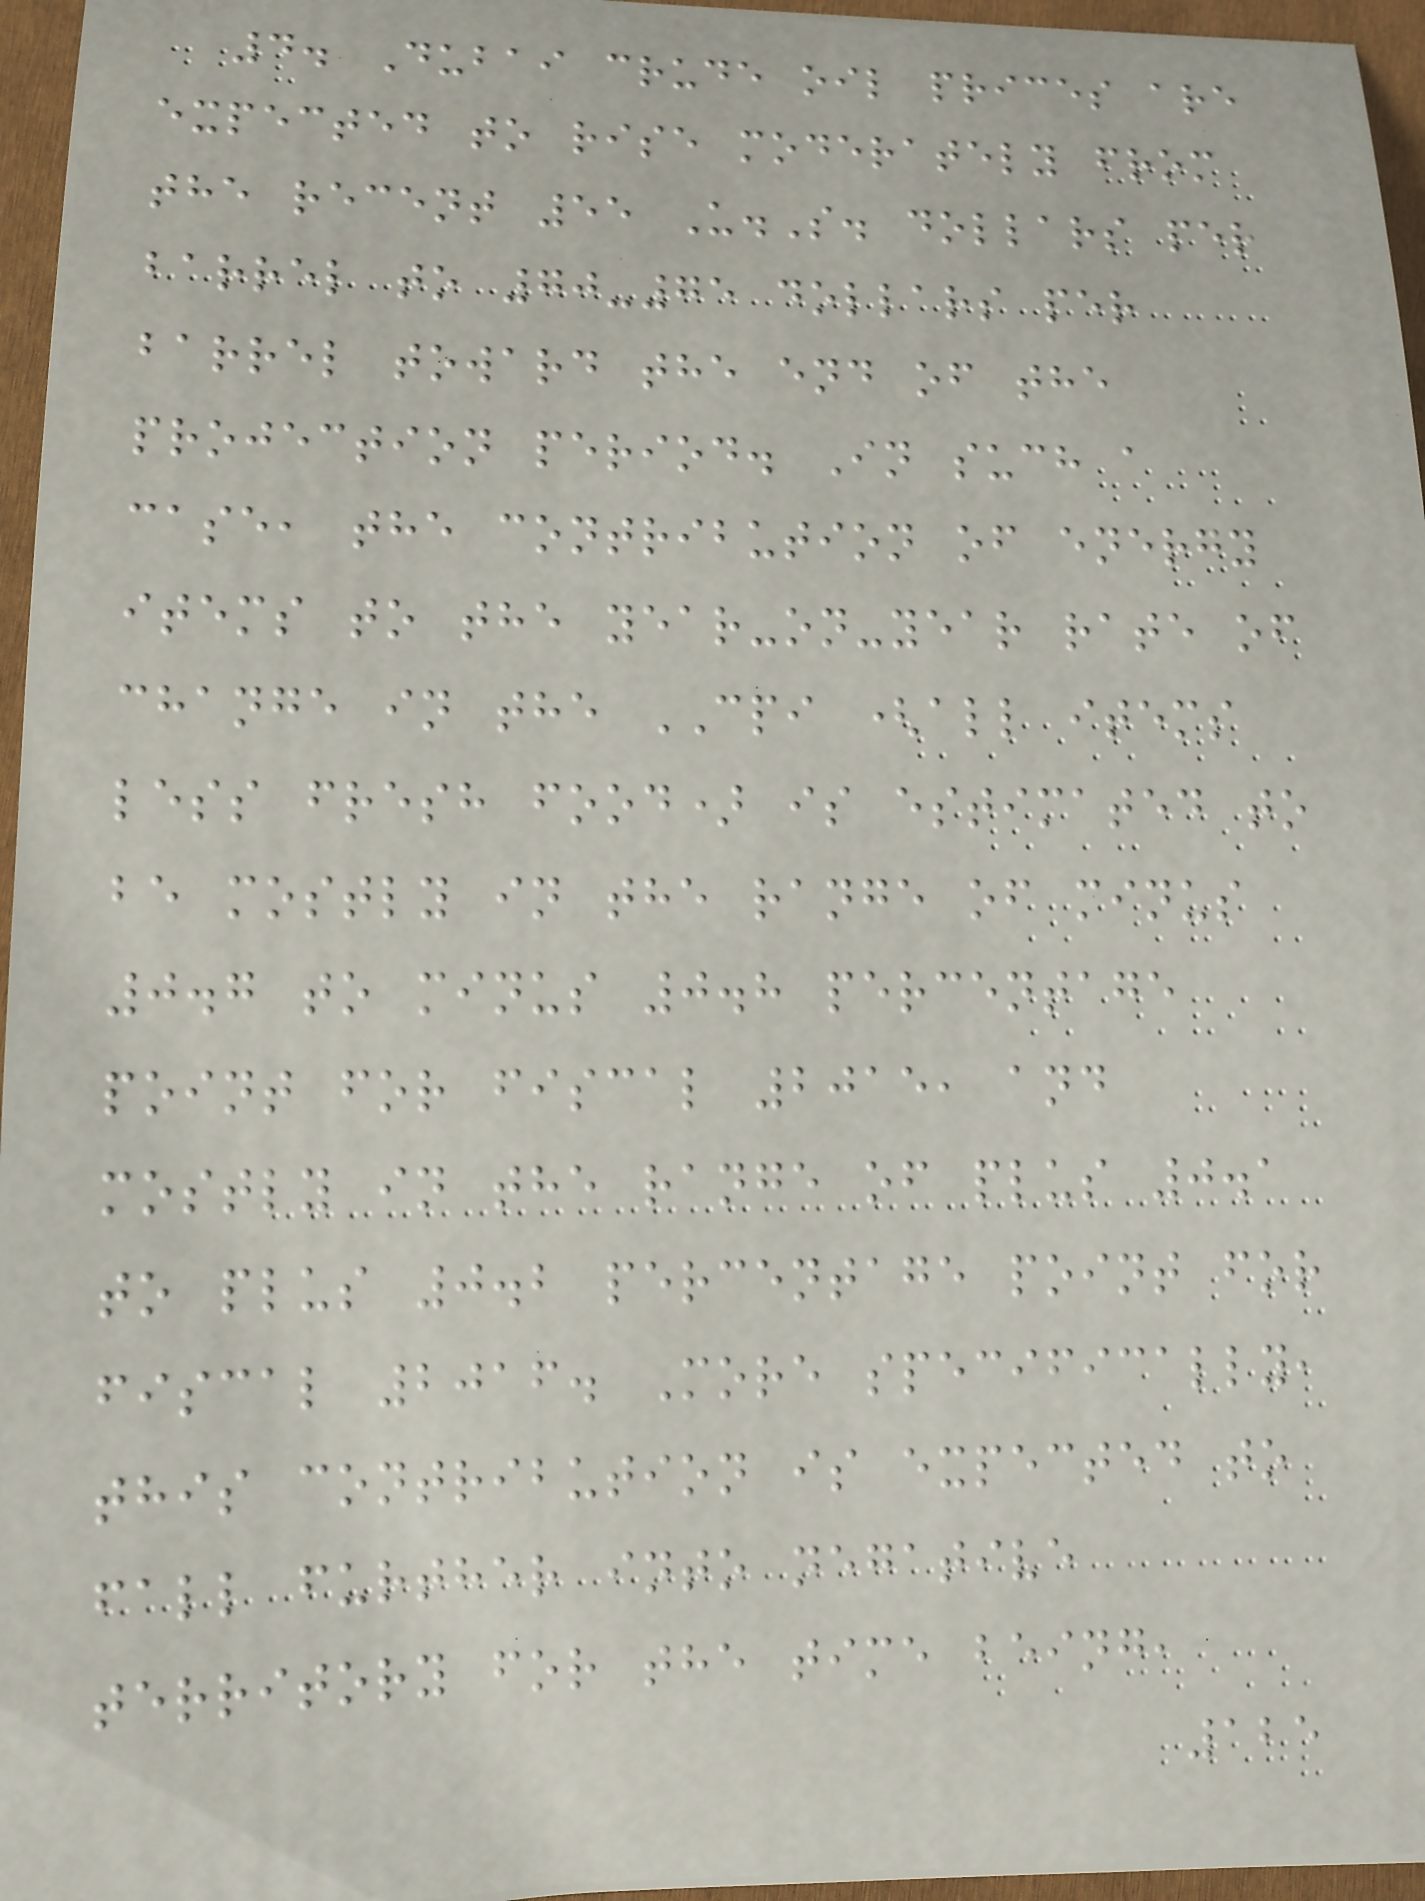4. Dubai crude oil prices are
expected to rise moderately from
the recent 55 U.S. dollars per
barrel to 70-75 dollars per
barrel toward the end of the
projection period. In such a
case, the contribution of energy
items to the year-on-year rate of
change in the CPI (all items
less fresh food) is estimated to
be mostly in the range of minus
0.7 to minus 0.8 percentage
point for fiscal 2015, and
mostly in the range of plus 0.1
to plus 0.2 percentage point for
fiscal 2016. More specifically,
this contribution is expected to
fall further into negative
territory for the time being,
125
